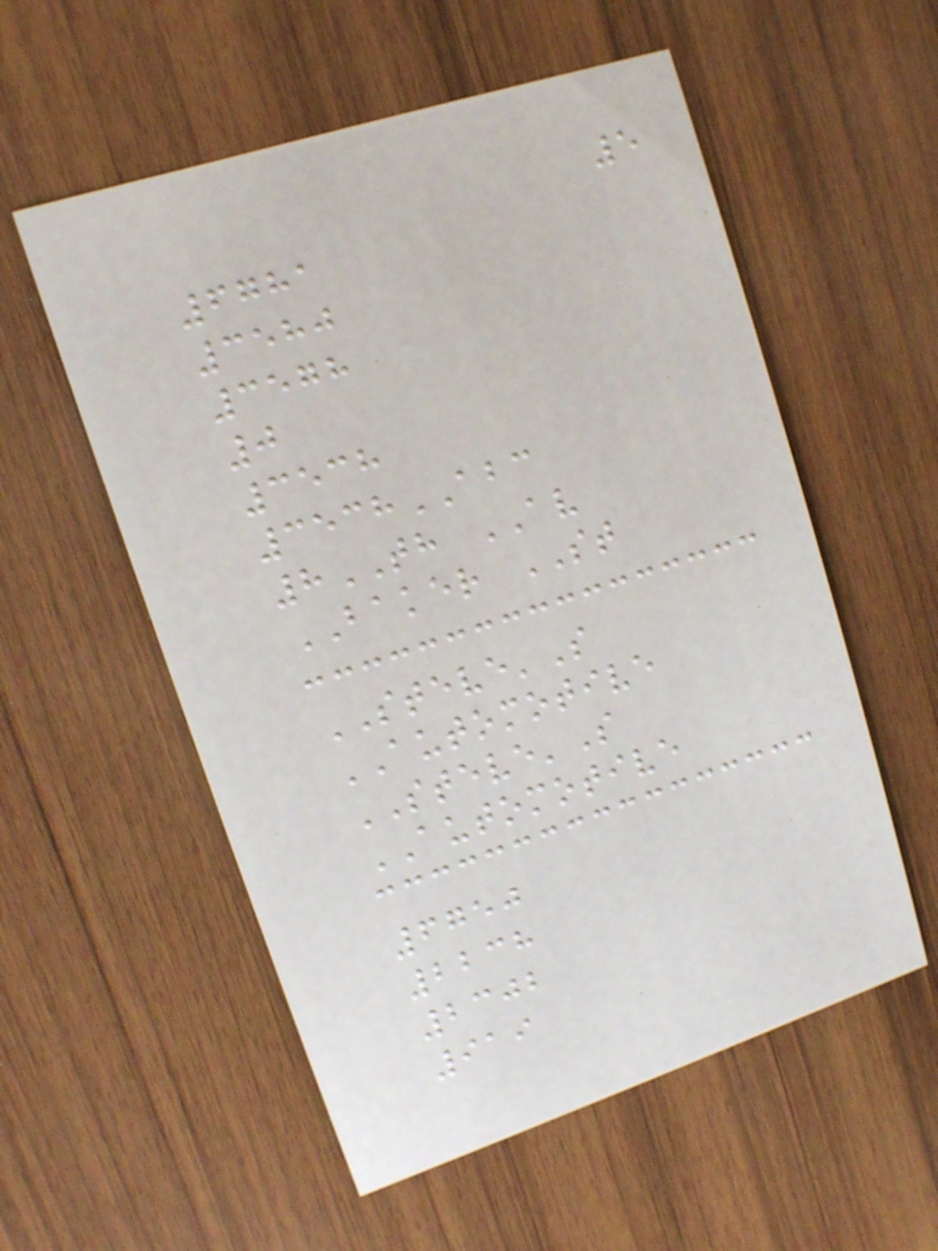5
6781
3580
3578
0
3538
3538ABC
8TH AV
BAKER ST
STEVE'S
AUTOMOTIVE
STEVE'S
AUTOMOTIVE
6750
2238
2302
919
